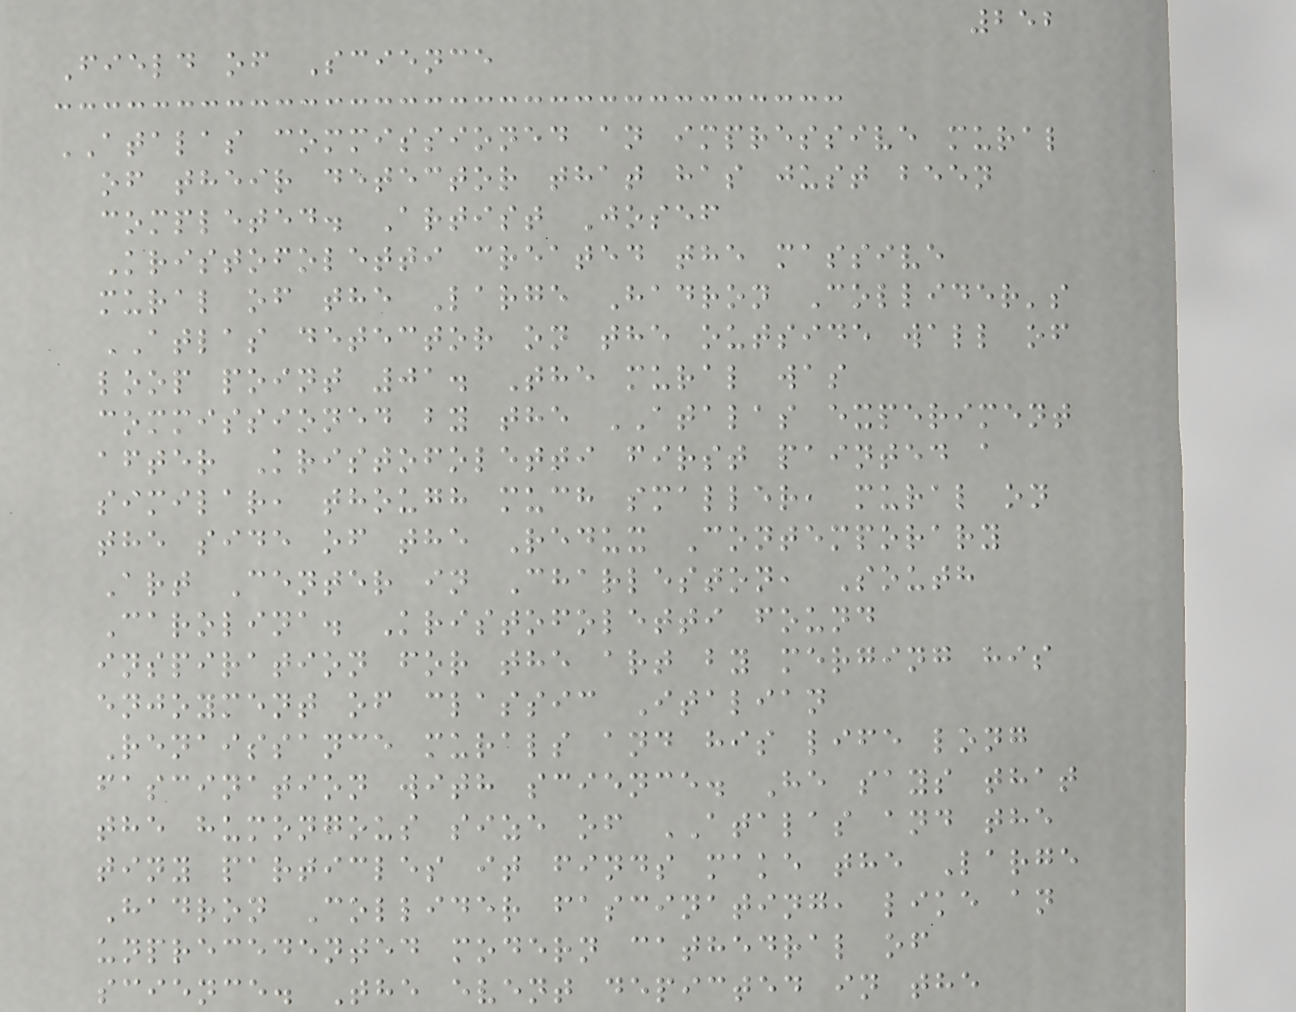252
Field of Science
ATALAS commissioned an impressive mural
of their detector that has just been
completed. Artist Josef
Kristofoletti created the massive
mural of the Large Hadron Collider's
ATLAS detector on the outside wall of
loop point 01. The mural was
commissioned by the ATALAS experiment
after Kristofoletti first painted a
similar, though much smaller, mural on
the side of the Redux Contemporary
Art Center in Charleston, South
Carolina. Kristofoletti found
inspiration for the art by merging his
enjoyment of classic Italian
Renaissance murals and his life long
fascination with science. He says that
the humongous size of ATALAS and the
tiny particles it finds make the Large
Hadron Collider fascinating, like an
unprecedented modern cathedral of
science. The event depicted in the
